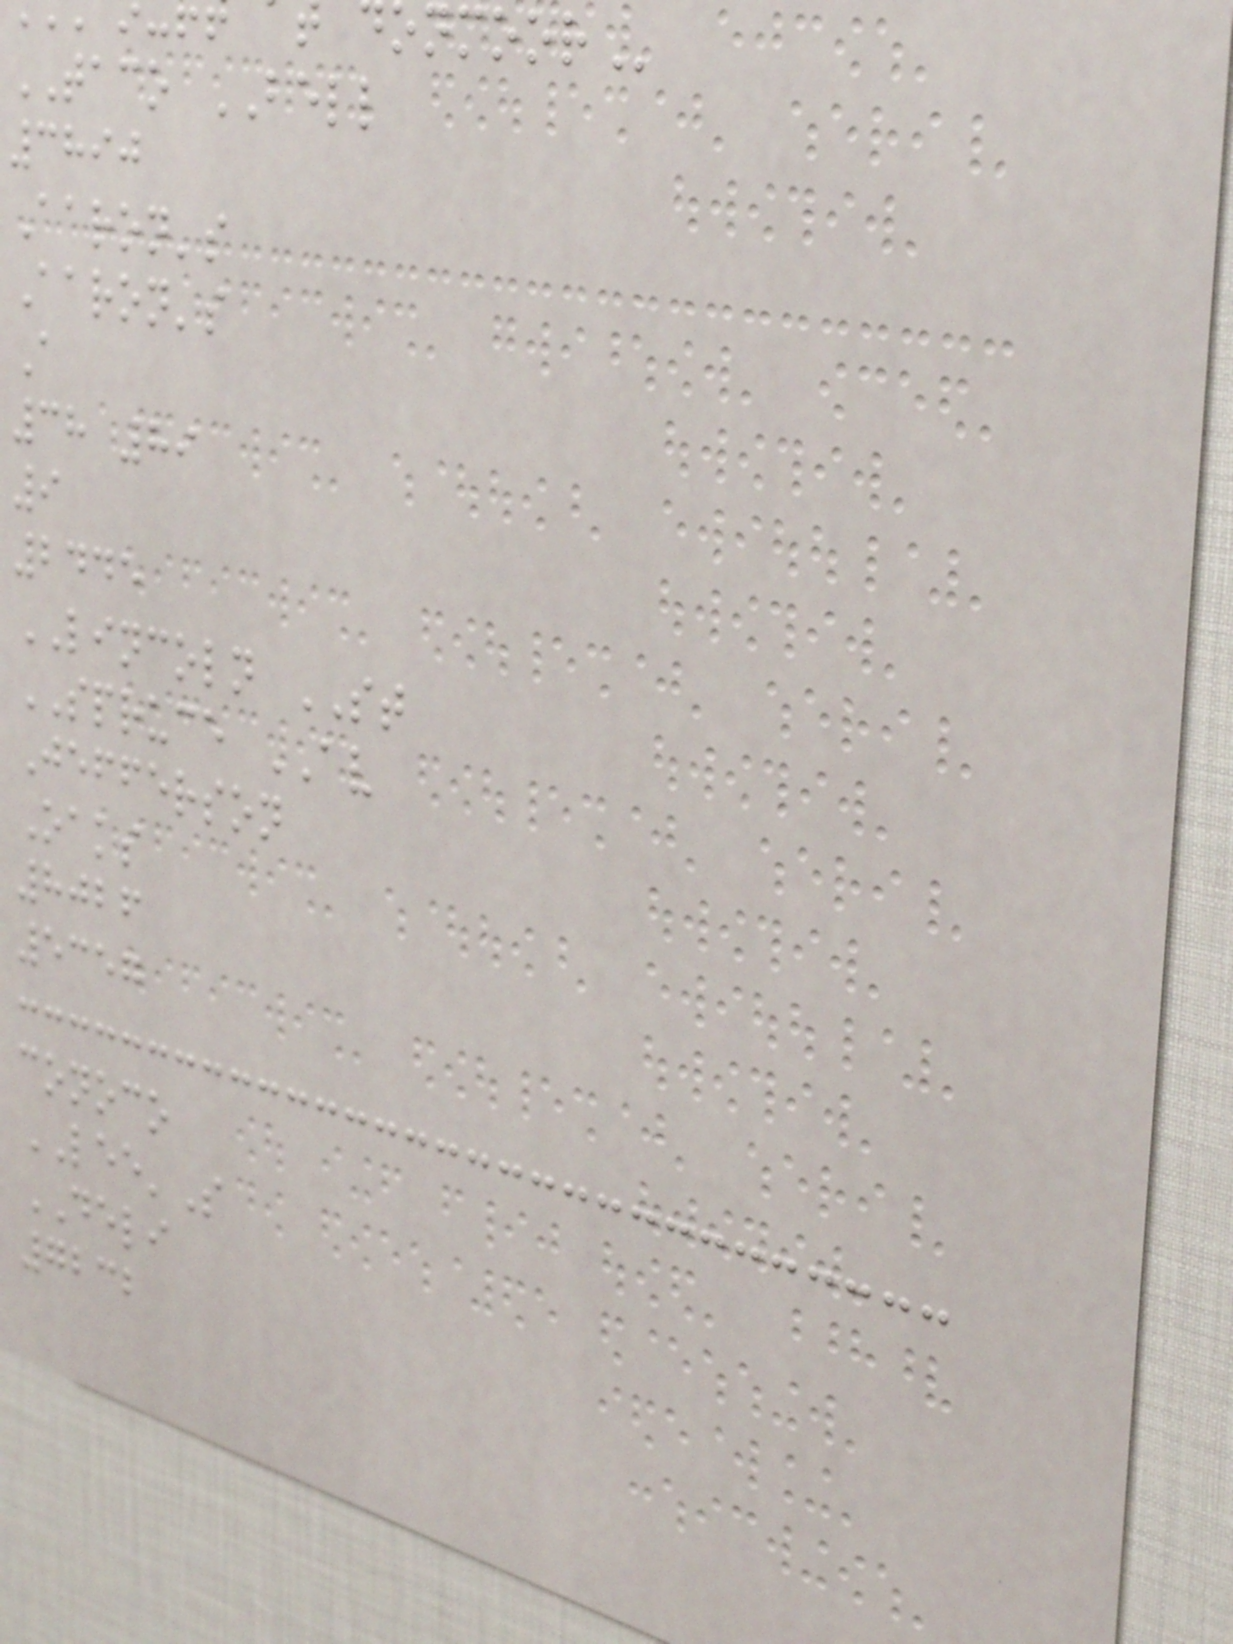TACO BELL
3890
Aaron's
Aaron's
A
38 89
9
2445
LINCOLN ST
SPRUCE AV
Jefferson
Oaks
8026
5357
conoco
LEE'S
DELI
7232
